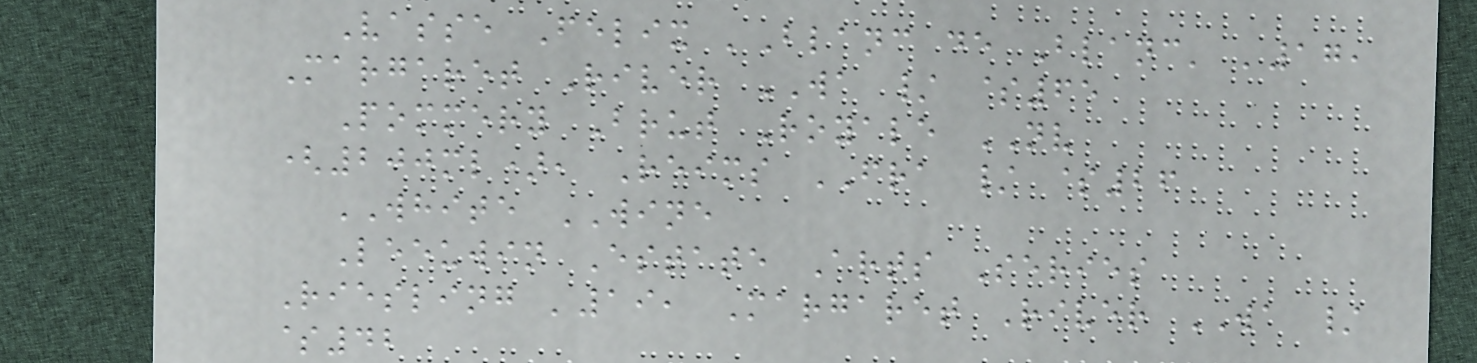Vasse Felix 'Blanc de Blanc' '17,
Margaret River WA / $65
Pommery Brut Royale NV
(200ml), Reims FRA / $26
WHITE WINE
Leeuwin Estate Arts Series
Riesling '19, Margaret River WA /
$42
